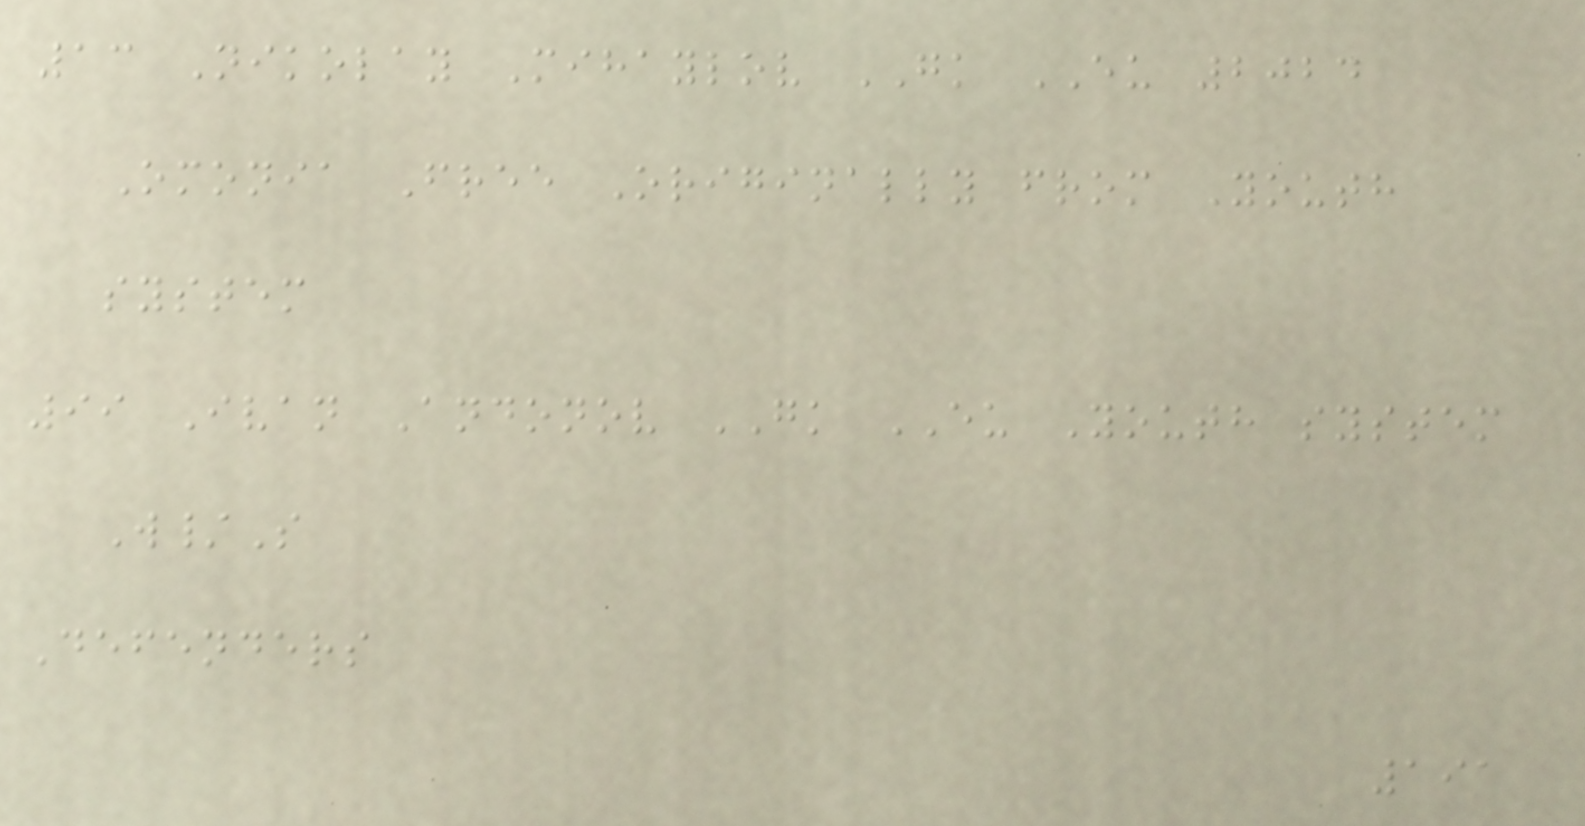13 Nikolay Mihaylov GK EU 2024
Omonia Free Originally from Youth
system
99 Ivan Andonov GK EU Youth system
W/S
Defenders
191
